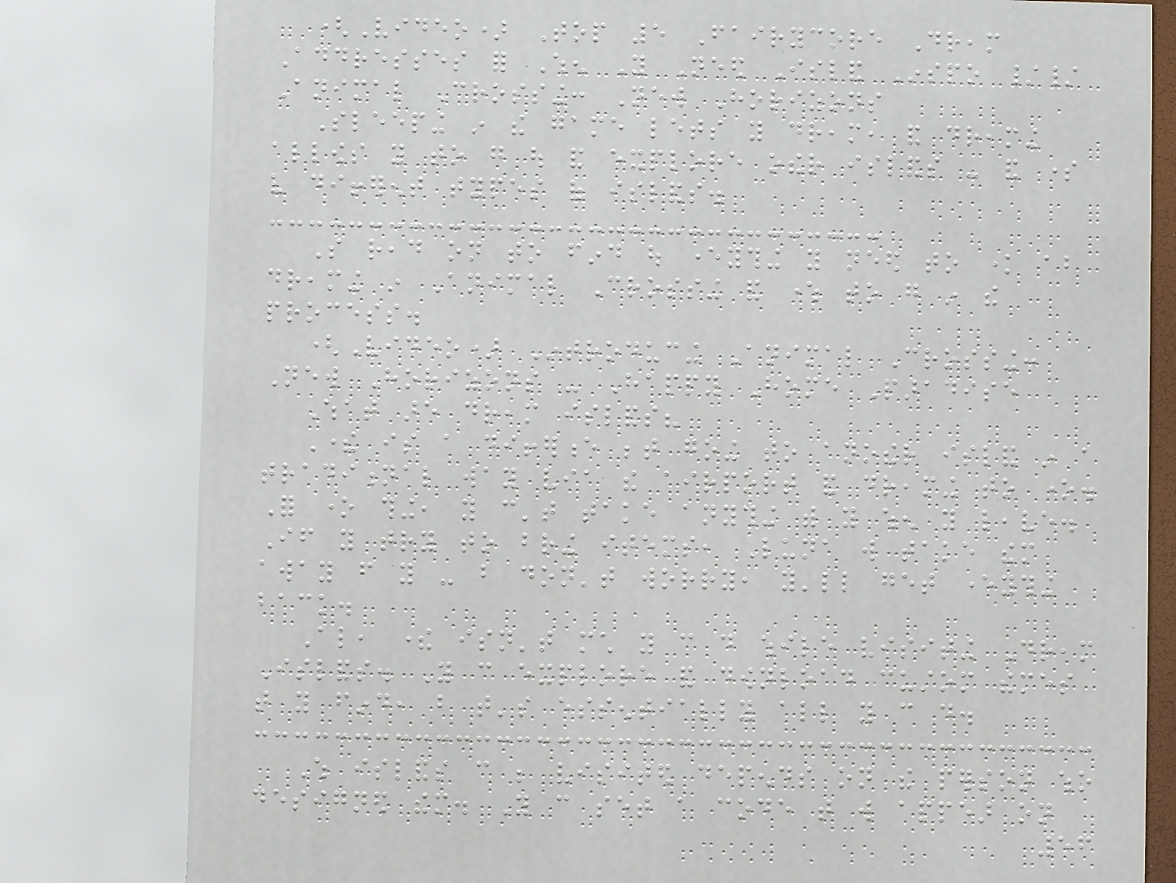(Video) Top 5 Fairycore Dream
Addresses for When You Need Island Inspo //
Animal Crossing: New Horizons
Sleeping in the game lets you dream, and dreaming
allows you to go out and explore other islands - and some
very different types of islands.
So read on to find out everything you need to know about
dreaming in Animal Crossing and where to go in the
process.
(Video) Introducing Animal Crossing:
New Horizons - Happy Home Paradise
What are dream islands?
There is a difference between going to another island in a
traditional way via the airport and dreaming to one.
For one thing, you can't take anything with you when you leave.
If you try to bring items, Luna will take them
away from you - but don't worry, you'll get everything
back.
Also, there isn't much you can do while visiting Dream
Islands. You can explore and download custom themes
that you find, but that's essentially all you can do.
Which islands can be visited depends on the person who
designed them. You can set a code that will appear on
56
